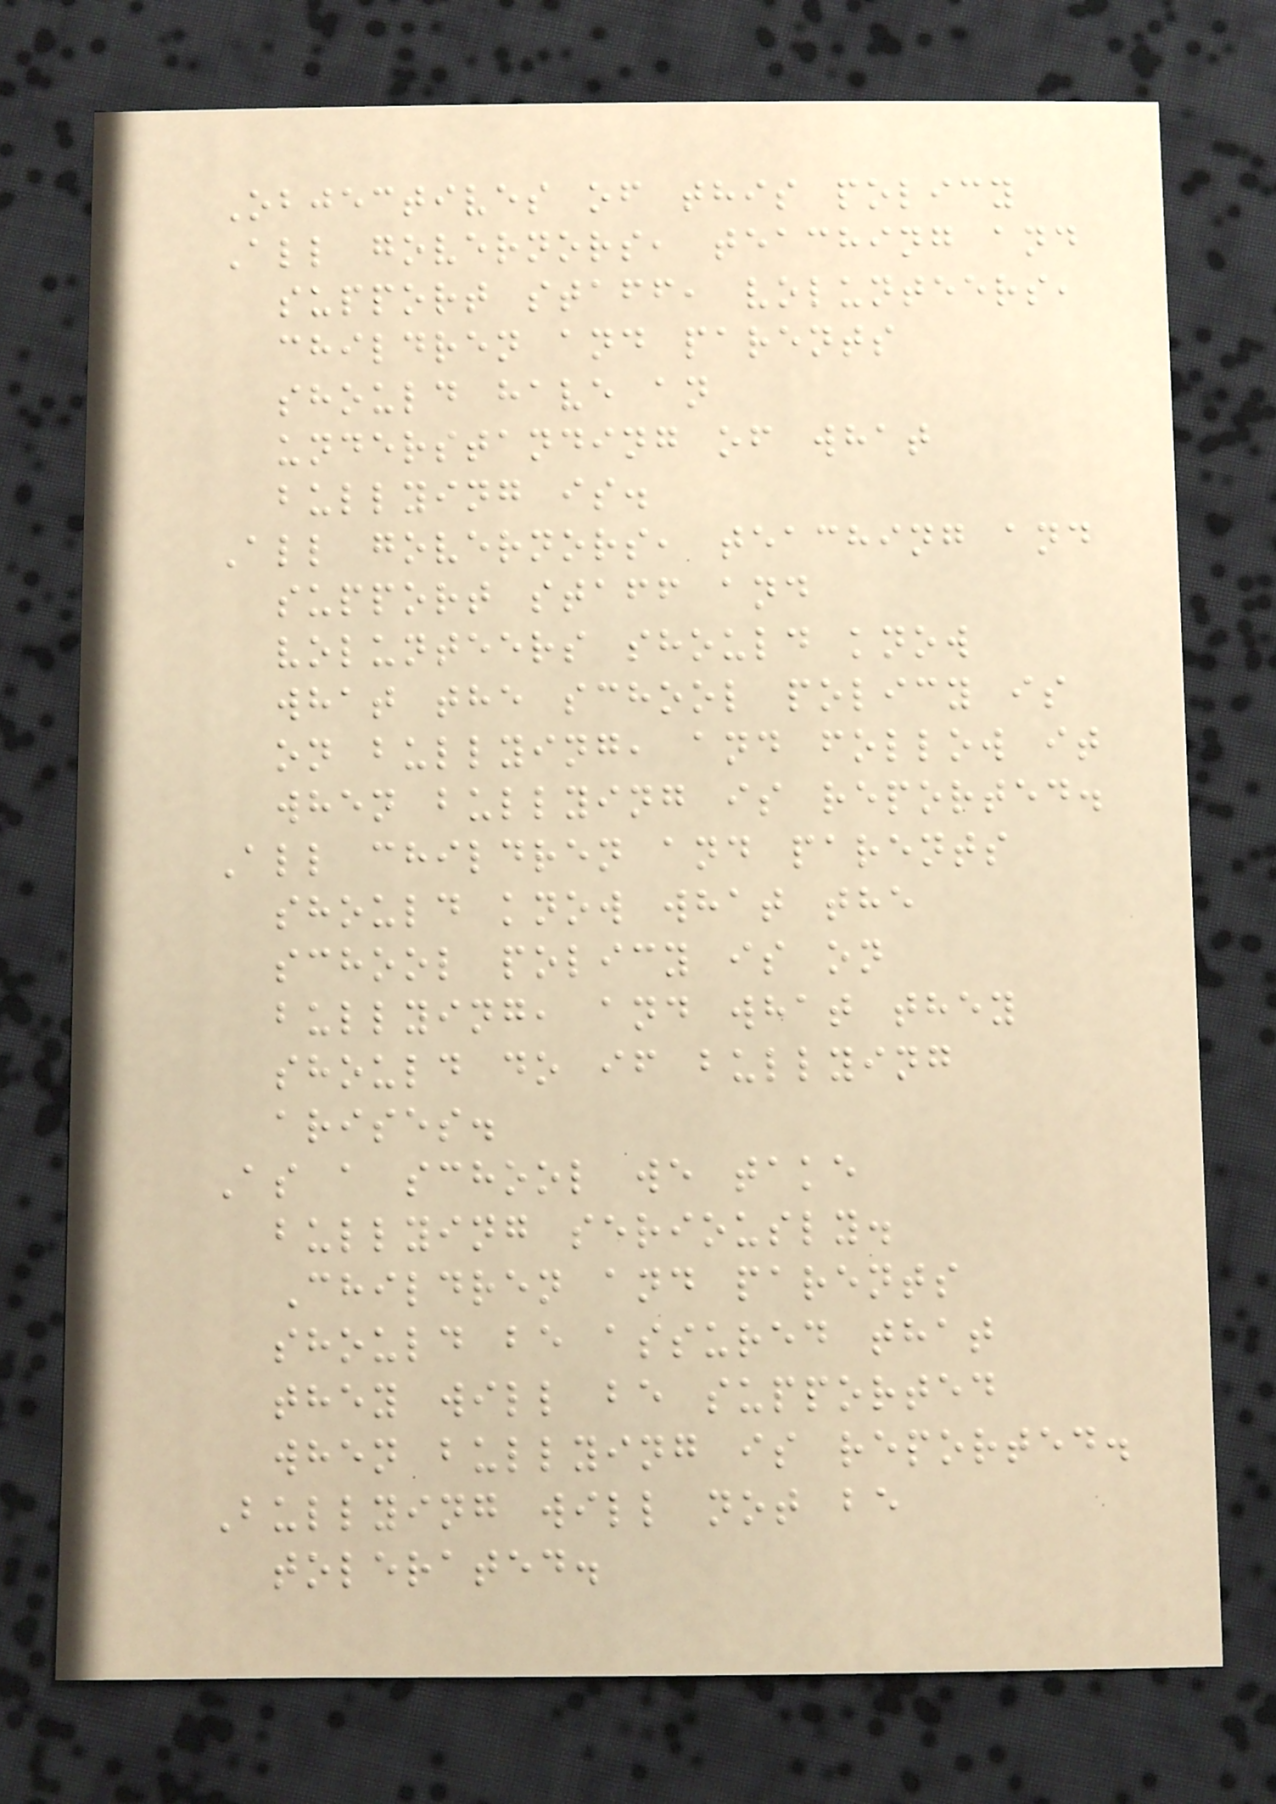Objectives of this policy
All governors, teaching and
support staff, volunteers,
children and parents
should have an
understanding of what
bullying is.
All governors, teaching and
support staff and
volunteers should know
what the school policy is
on bullying, and follow it
when bullying is reported.
All children and parents
should know what the
school policy is on
bullying, and what they
should do if bullying
arises.
As a school we take
bullying seriously.
Children and parents
should be assured that
they will be supported
when bullying is reported.
Bullying will not be
tolerated.
